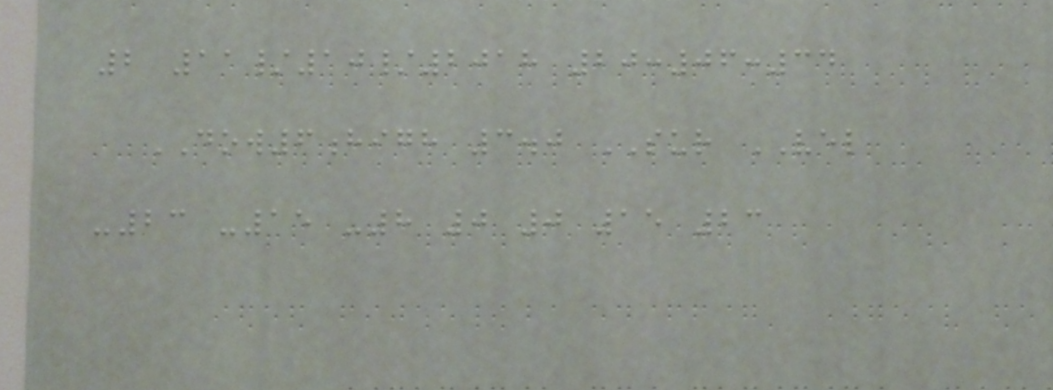2 11/10/2018 20:06:34
DOW6high 3.0 SUR VEL
-23 -15 -8 0 0 15 23
